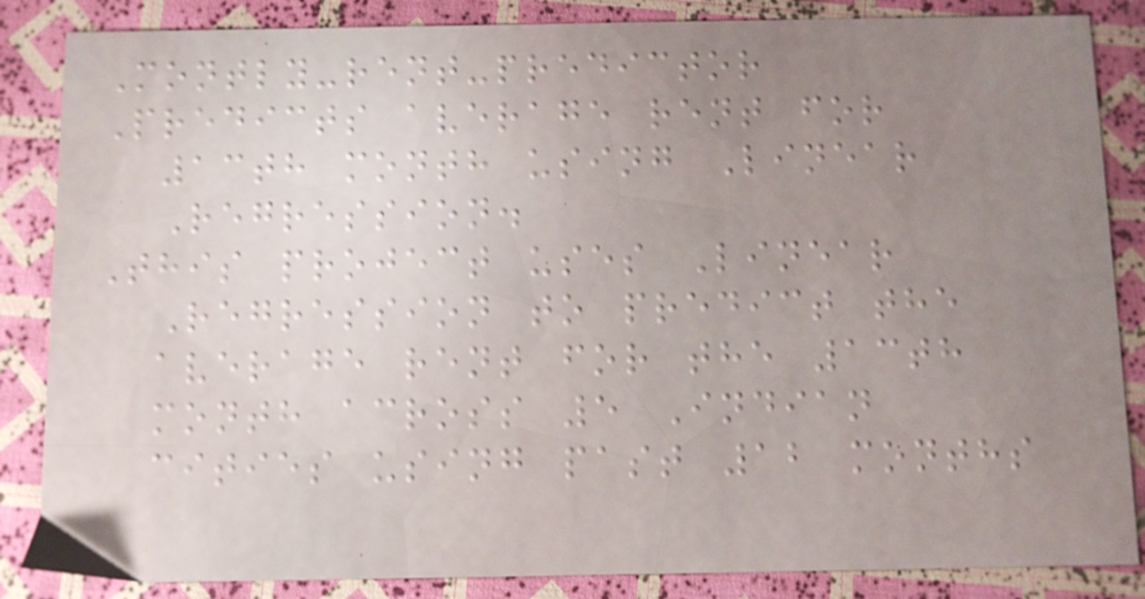Montly-rent-predictor
Predicts average rent for
13th month using Linear
Regression.
This project uses Linear
Regression to predict the
average rent for the 13th
month across 5 Indian
cities using past 12 months
